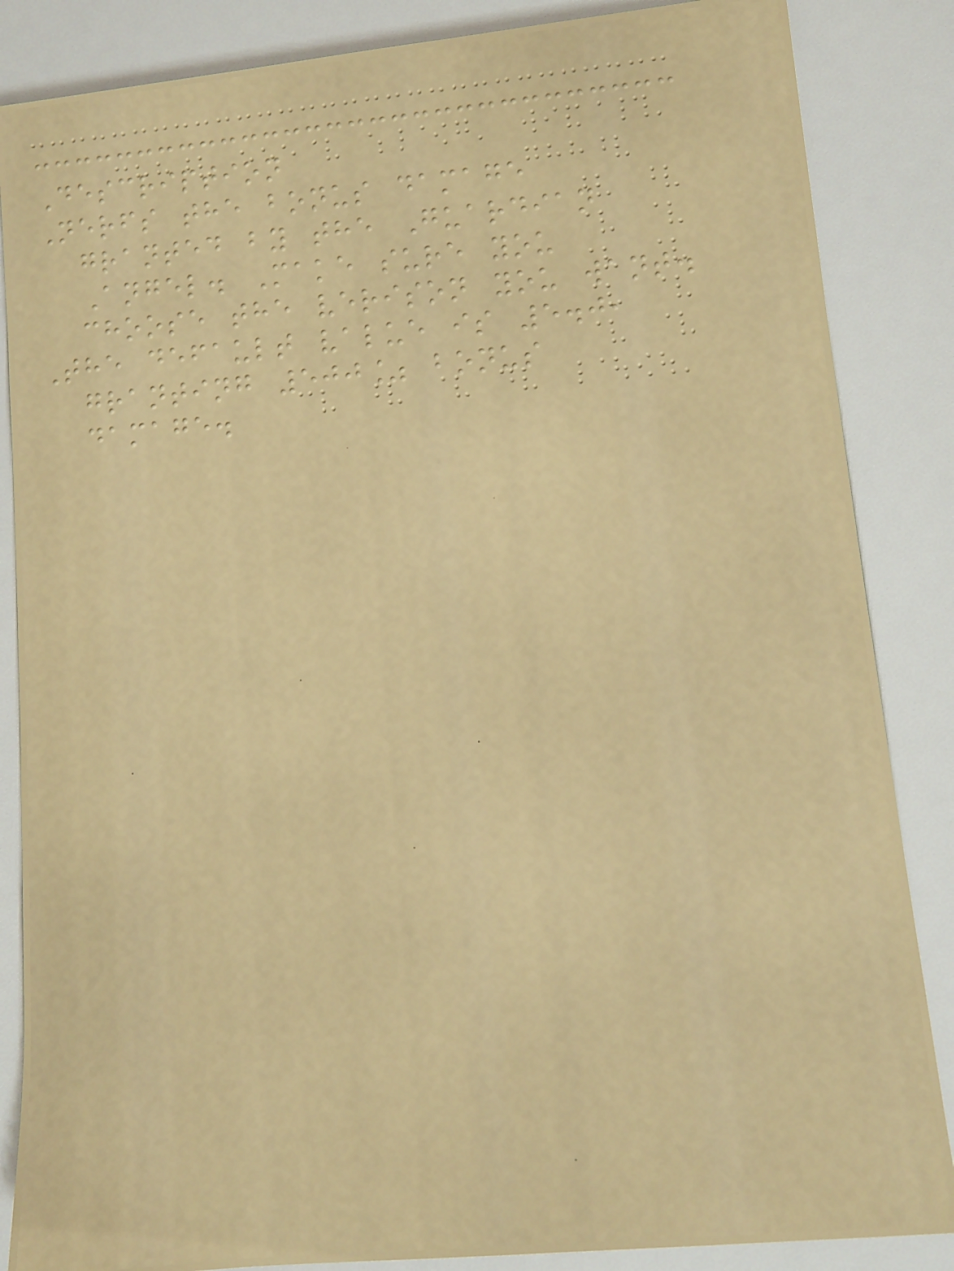Description
Nerfs the bonus damage
granted by the Guardian
Angel. Make sure you
choose the verison you want.
The default value is 5.0,
granting 500% bonus
damage.
